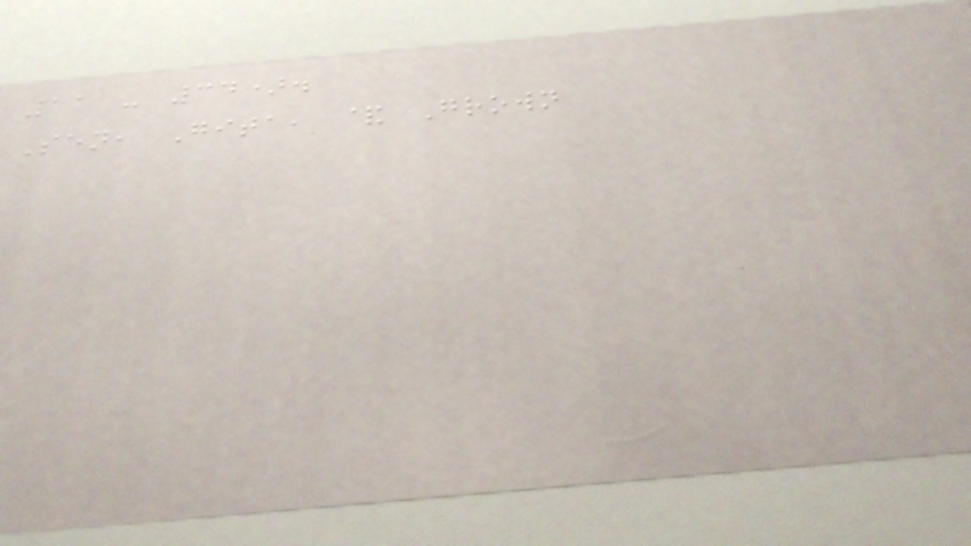11 - 34).
Sen, Gita, & Grown
